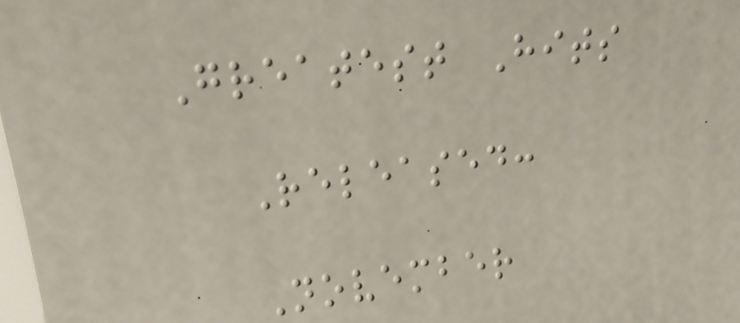Greatest Hits
Released:
November
